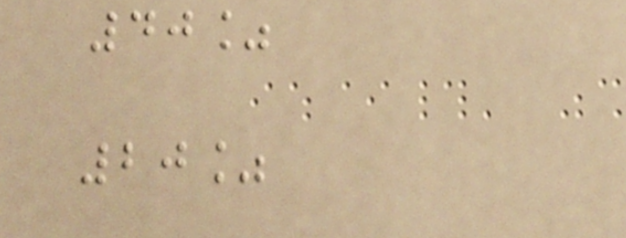40%
20%
